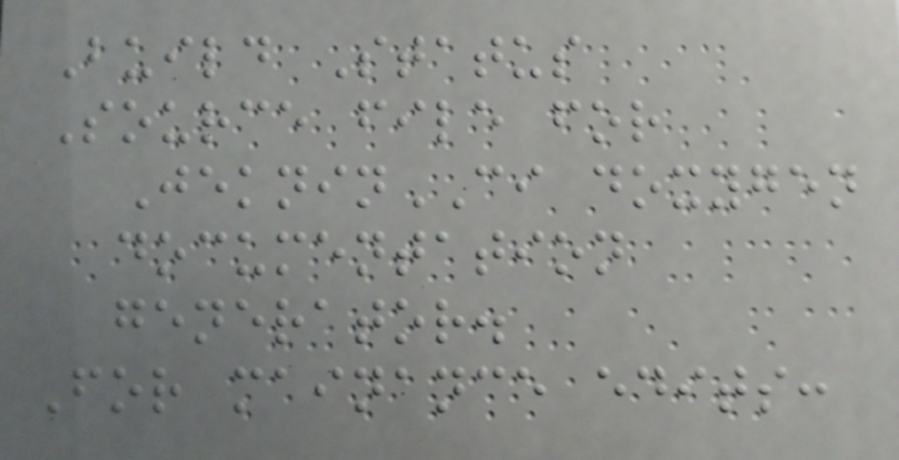Build Status
Source file for
JekninCI doxygen
documentation
generator.
For mainance edits:
